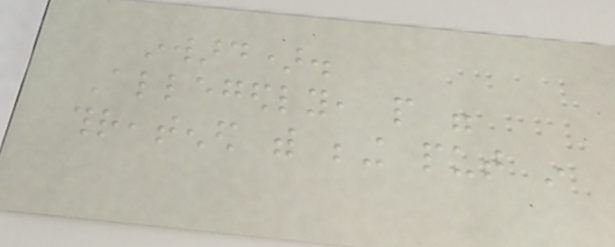inward).
Allegedly, people were
threatened with being put in
